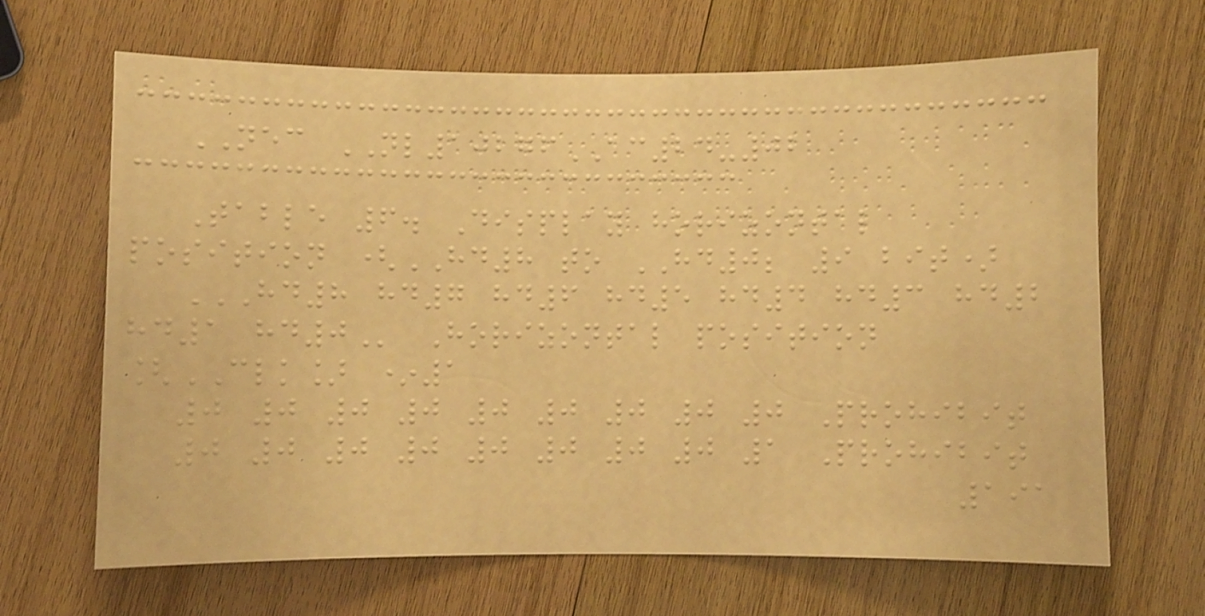NEC NL10276AC24-02
Table 6. Display horizontal
position (HD8 to HD0; 9 bit)
HD8 HD7 HD6 HD5 HD4 HD3 HD2
HD1 HD0 Horizontal position
[CLK] *1
0 0 0 0 0 0 0 0 0 Prohibit
0 0 0 0 0 0 0 0 1 Prohibit
191
